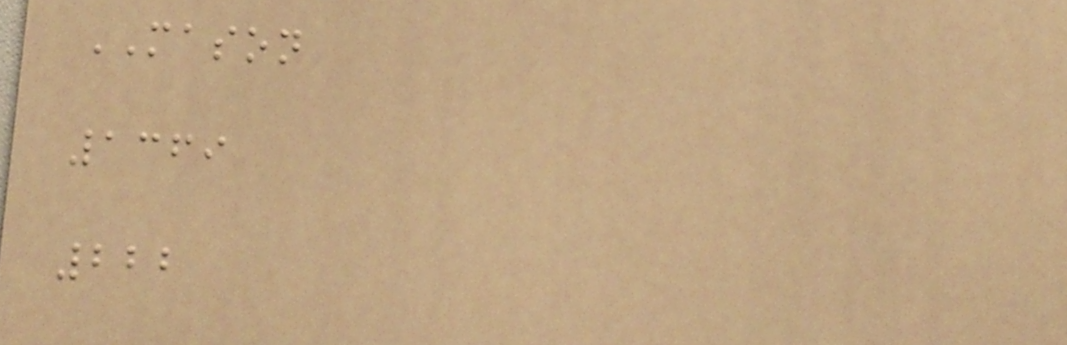MASON
1369
222
